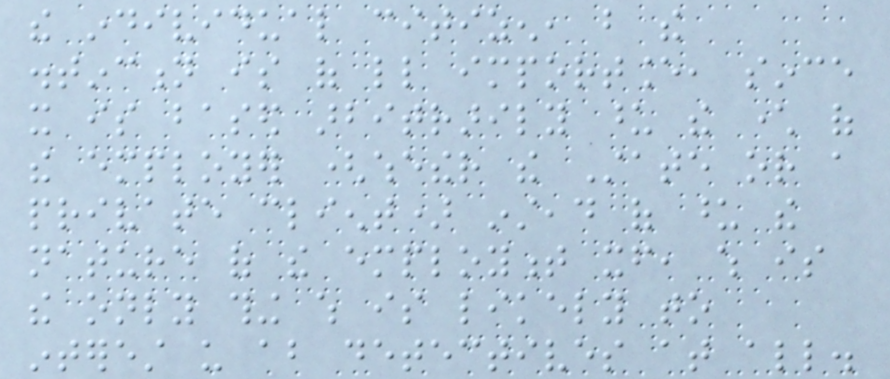the individual citizen, but the
distinction is of little importance, since
it is based arbitrarily upon the character of
the employer (whether the State or a
private client) instead of upon the
nature of the employment itself, which is
the only thing which is likely to
interest us about detectives at all.
